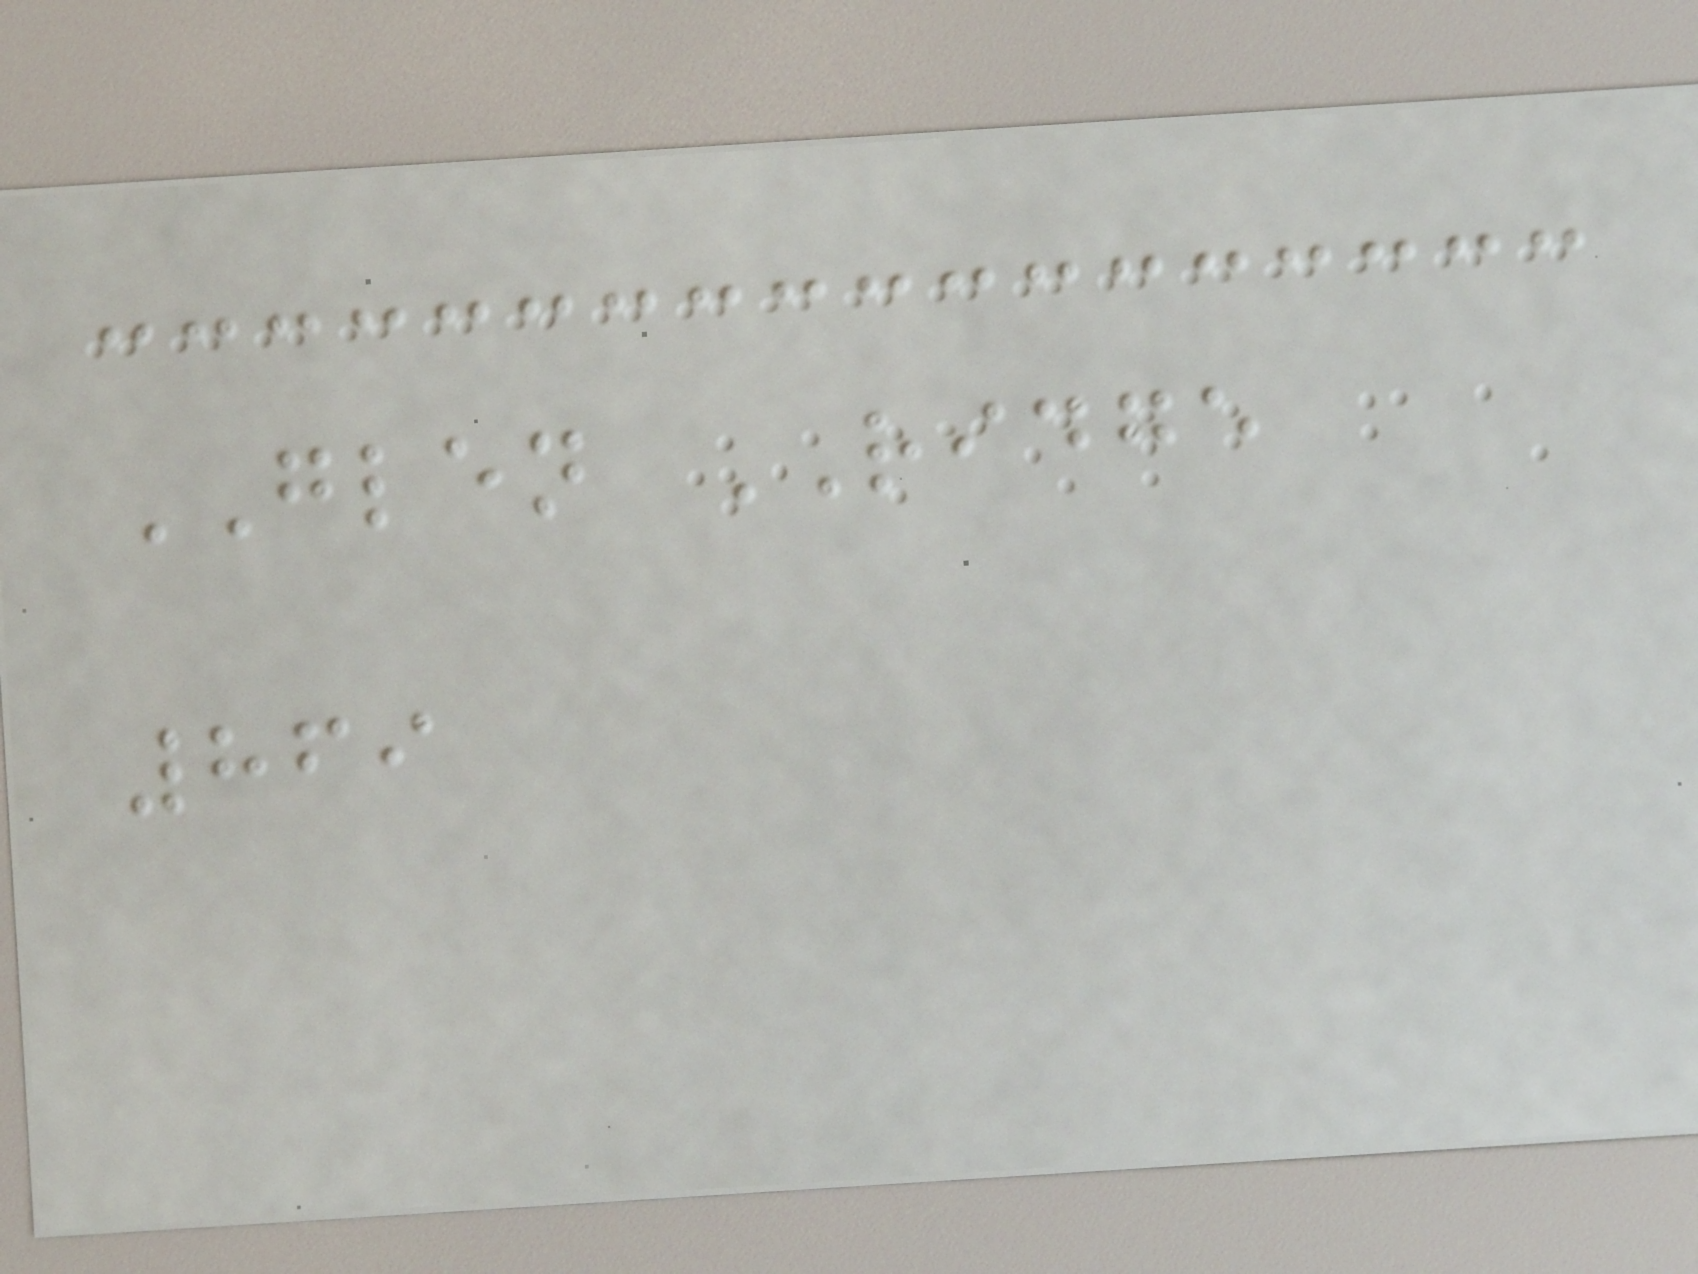GLEN RIDGE
869
